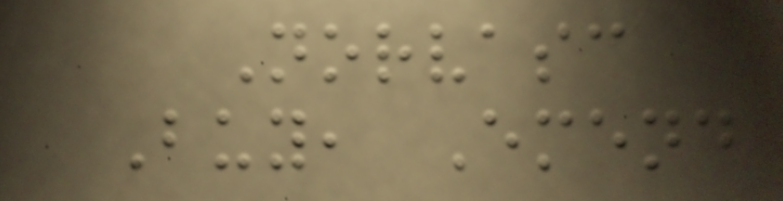Norvasc
Buy, Emend
